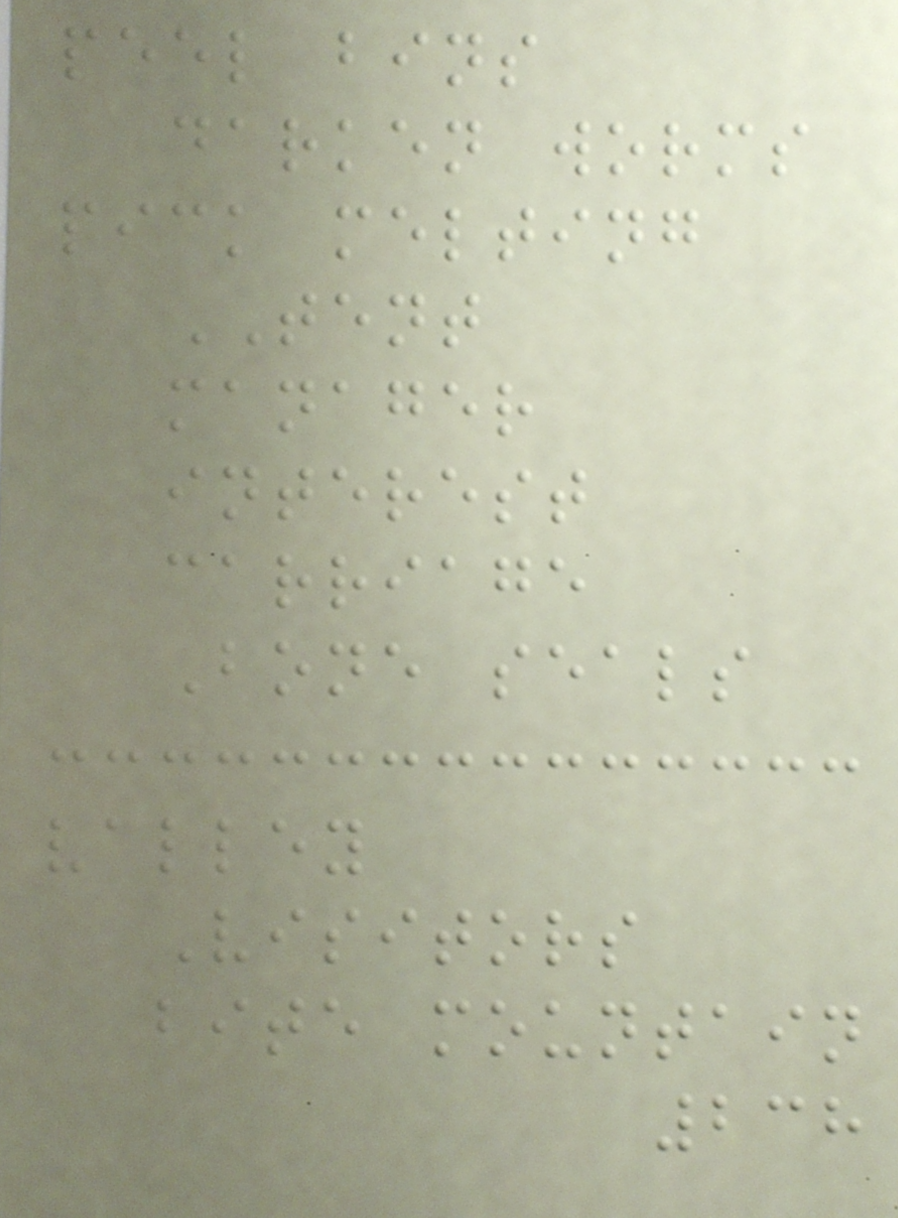peel bins
darken worms
pick melting
TENT
manager
interest
carriage
Bone seals
valley
Visitors
bite mountain
238
